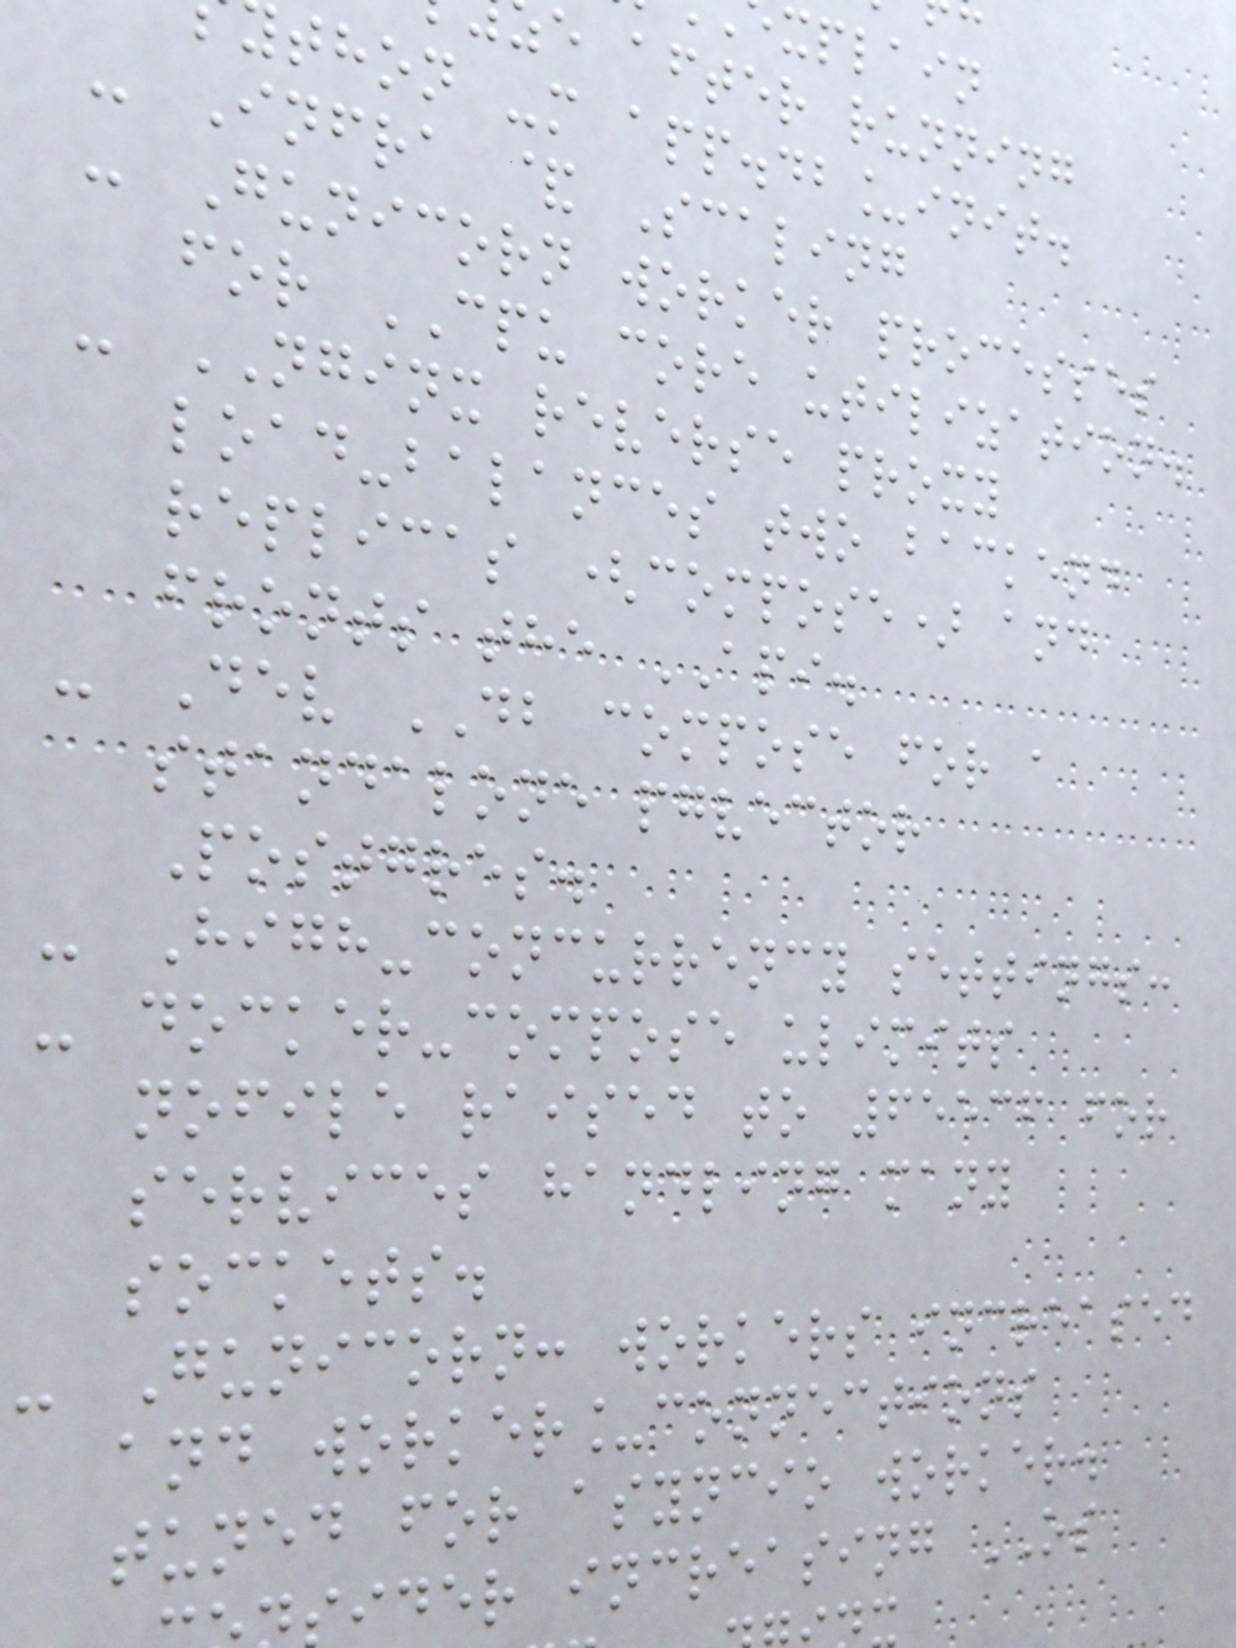xplain
e after running
thon -m app.db_init.
- Infra & Scaling
- Gunicorn worker processes
for CPU core utilization.
- NGINX reverse proxy
load-balances two backend
replicas (compose) and
fronts the API.
- Dev DB compose for a
standalone pgvector
Postgres.
- High-concurrency settings:
- docker-compose ulimits
nofile raised to 65536 for
services handling many
sockets.
- Gunicorn: workers increased
and worker_connections
tuned for asyncio worker.
ider increasing OS
